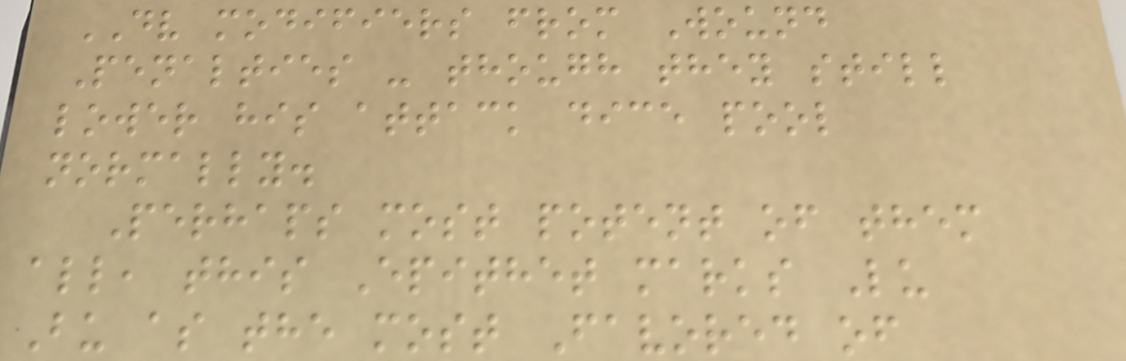DV modifiers from Wound
Penalties - though they still
lower his attack dice pool
normally.
Perhaps most potent of them
all, this Epithet marks Lu
Bu as the most Favored of
